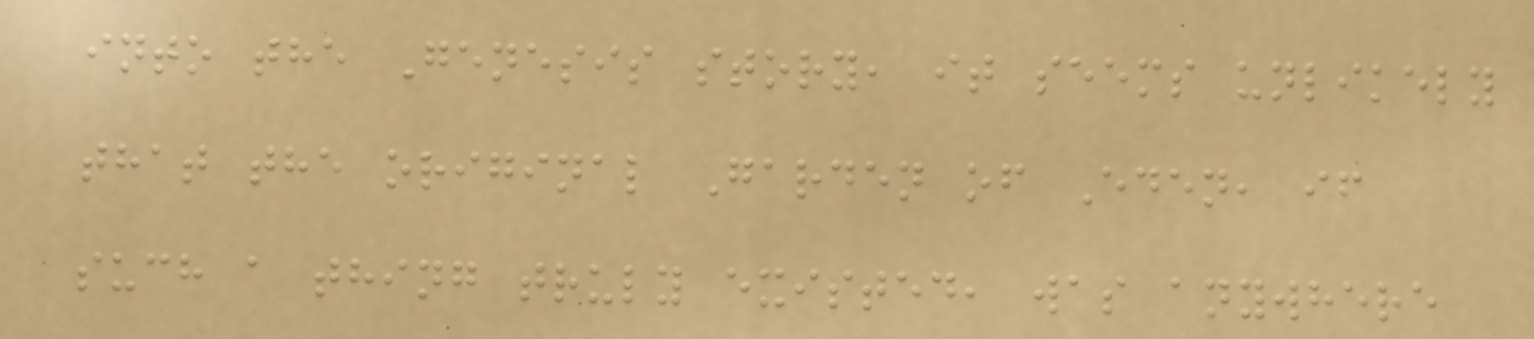into the Genesis story, it seems unlikely
that the original Garden of Eden, if
such a thing truly existed, was anywhere
